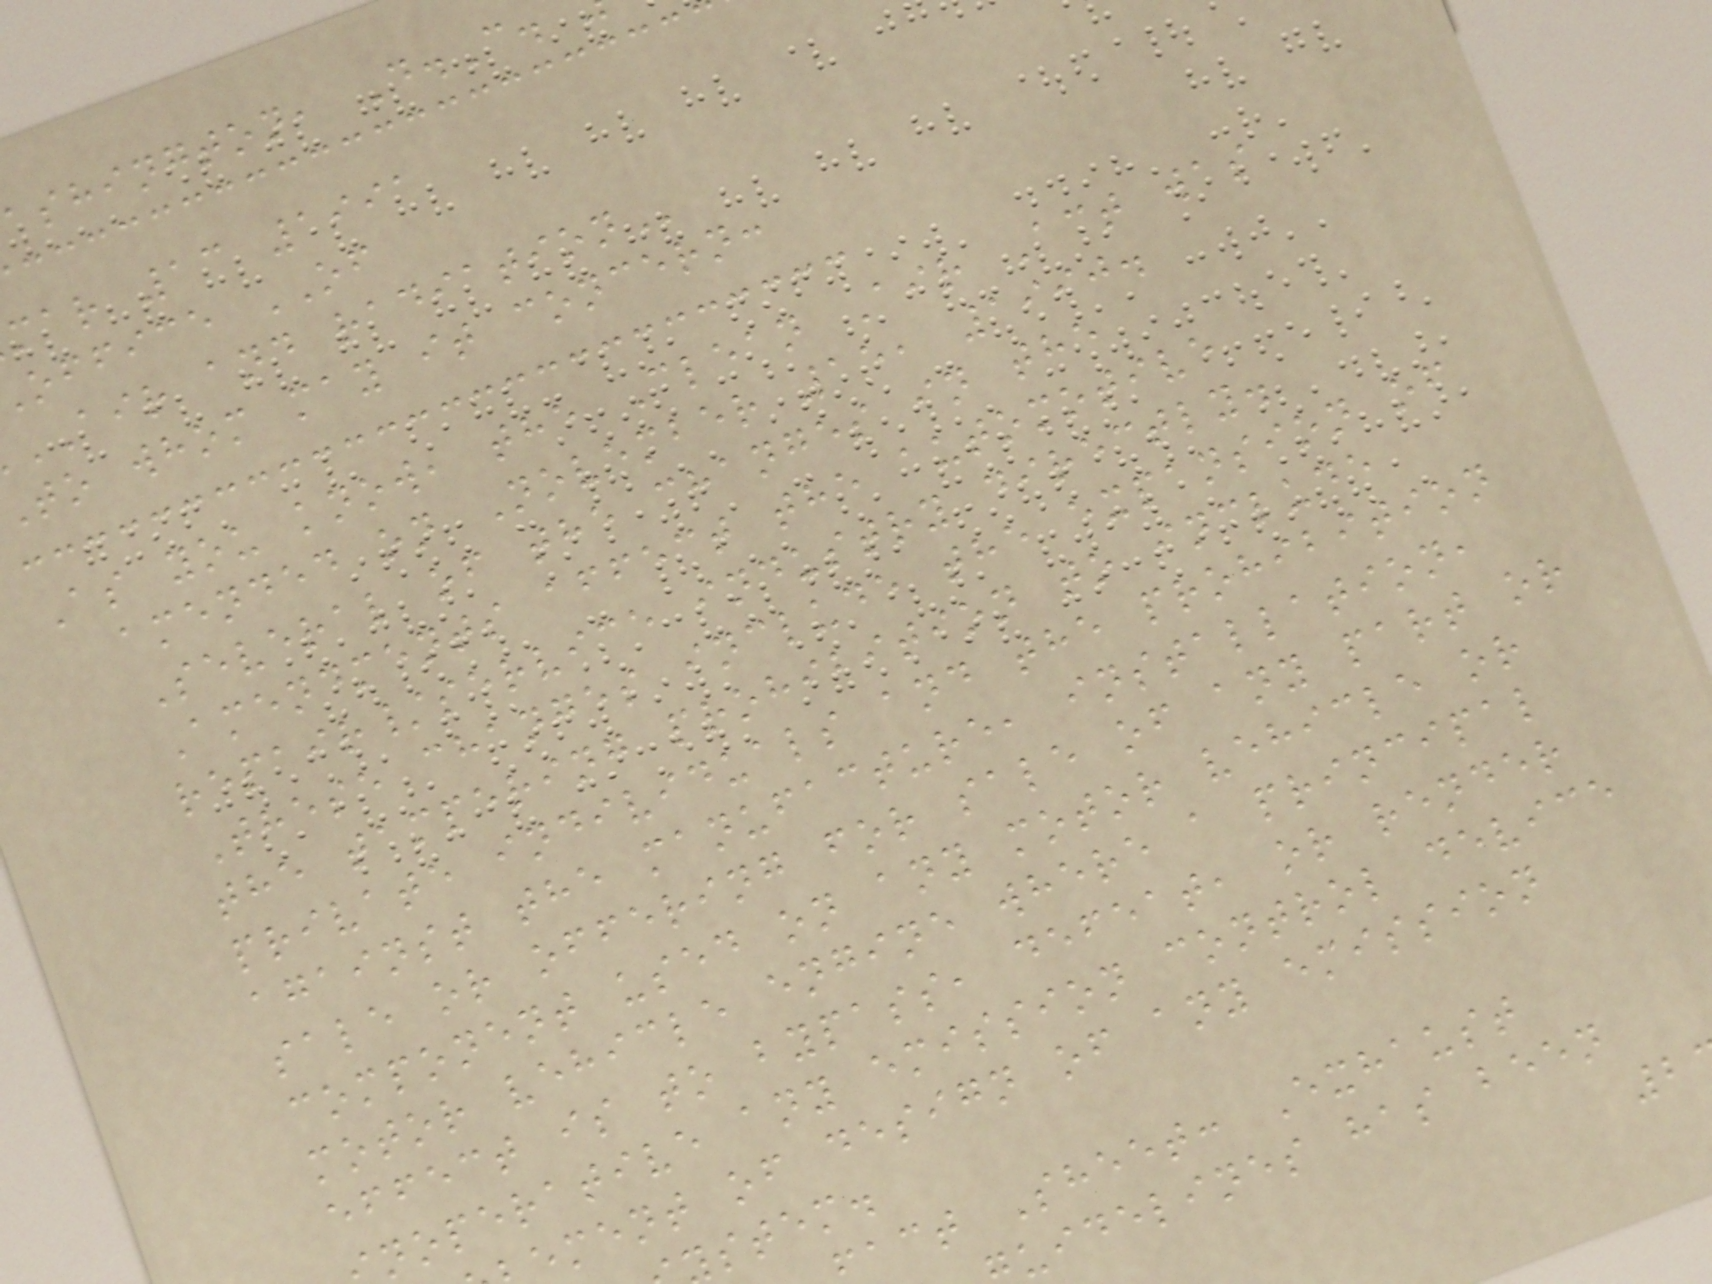ashington, D.C.
mar 13 1991
office OF
AIR and
to whom may it concern:
As you know, the Clean Air Act was
amended on November 15, 1990.
Several of the changes in the
Amendments affect the automotive
repair/service industry directly.
These changes include the expansion of
the tampering prohibition to include
private individuals and the prohibition
against the manufacture, installation,
sale or offering for sale of any part or
component used on any motor vehicle or
motor vehicle engine where a principal
effect is to bypass, defeat, or render
noperative any emission control device
ement of design of any emission
stem.
act Sheet: Exhaust
uidelines has been
